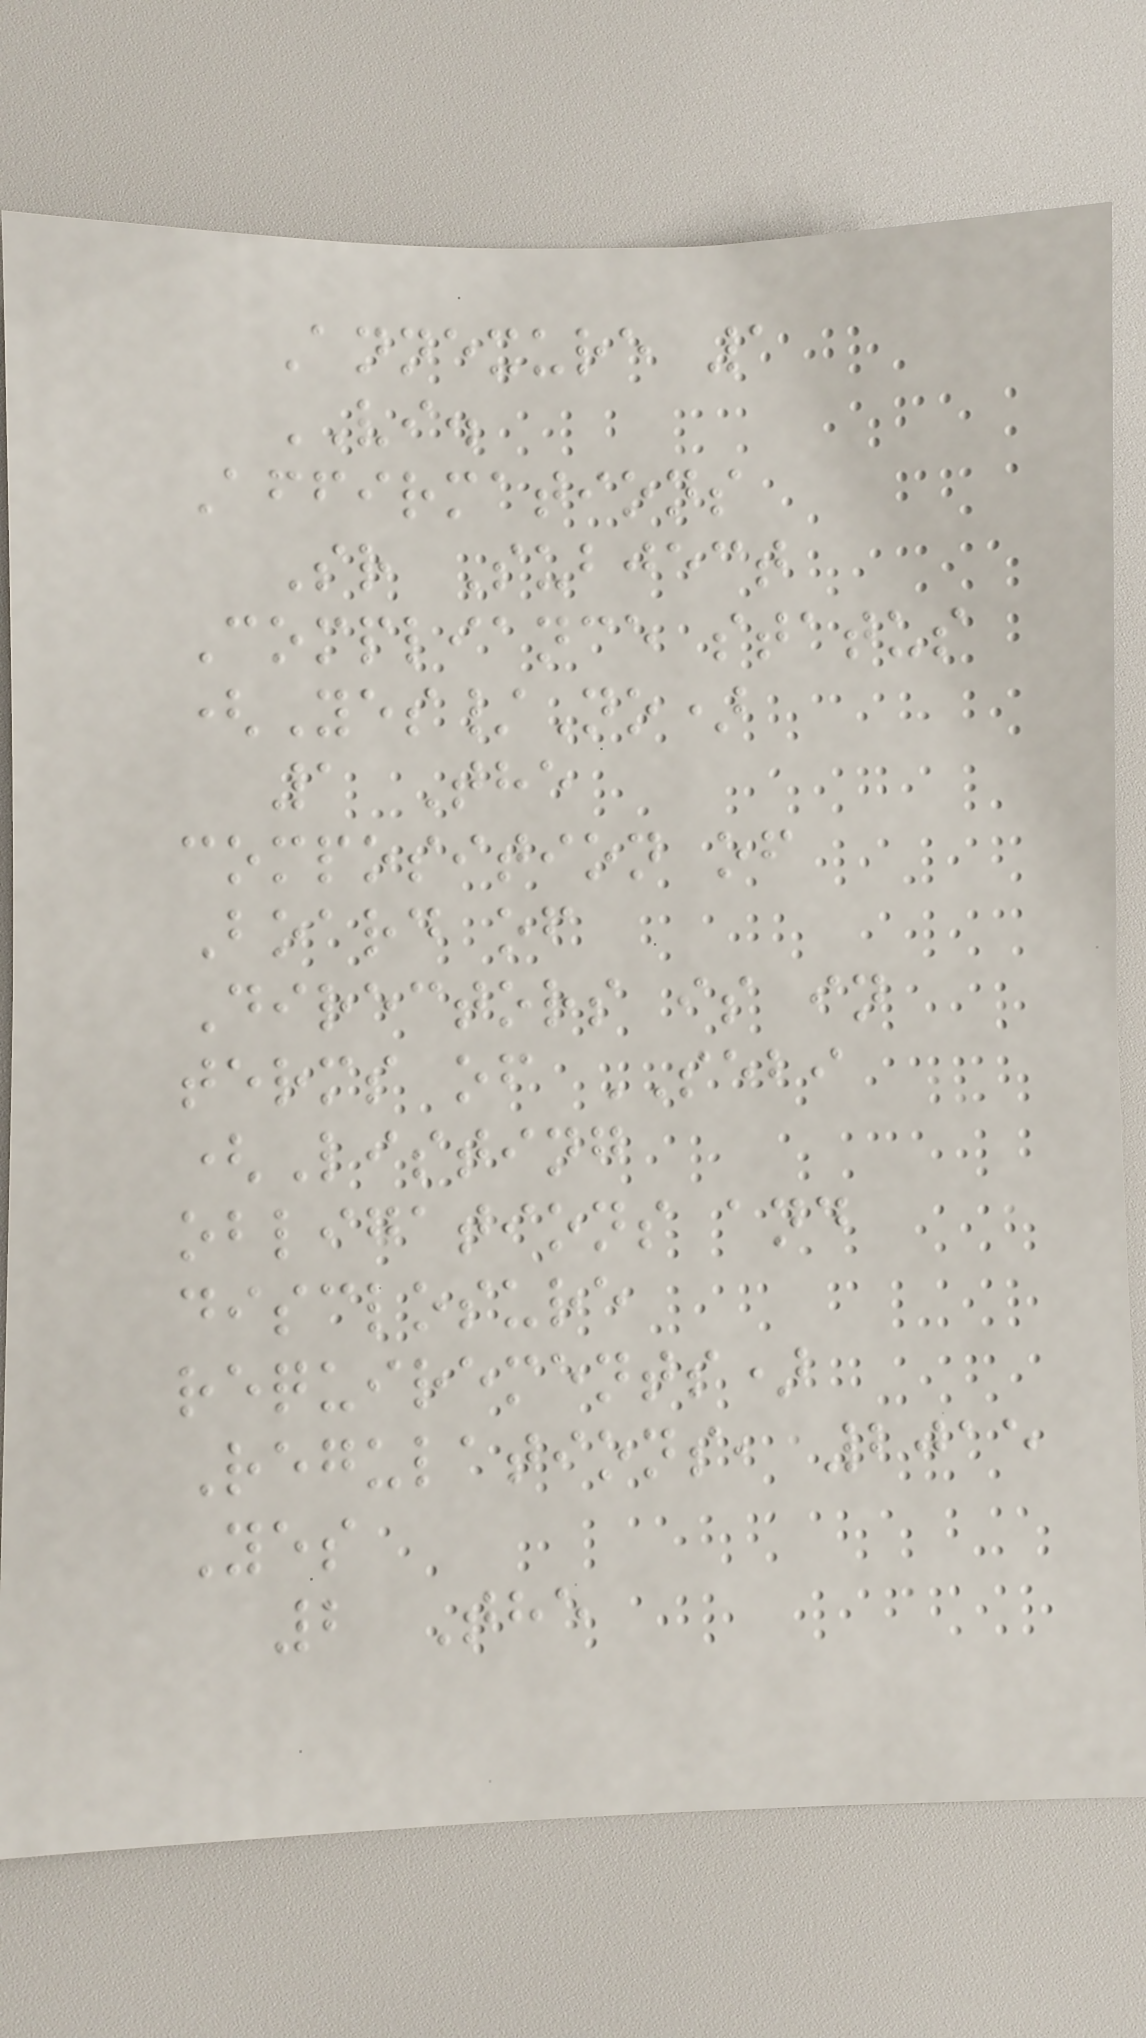Annexure 1
VI.
Affirmations
Sr Subject
Compliance status
(Yes/No)
1 The
composition of
Board of
Directors is in
terms of SEBI
(Listing
obligations and
disclosure
requirements)
Regulations, 2015
Yes
2 The
